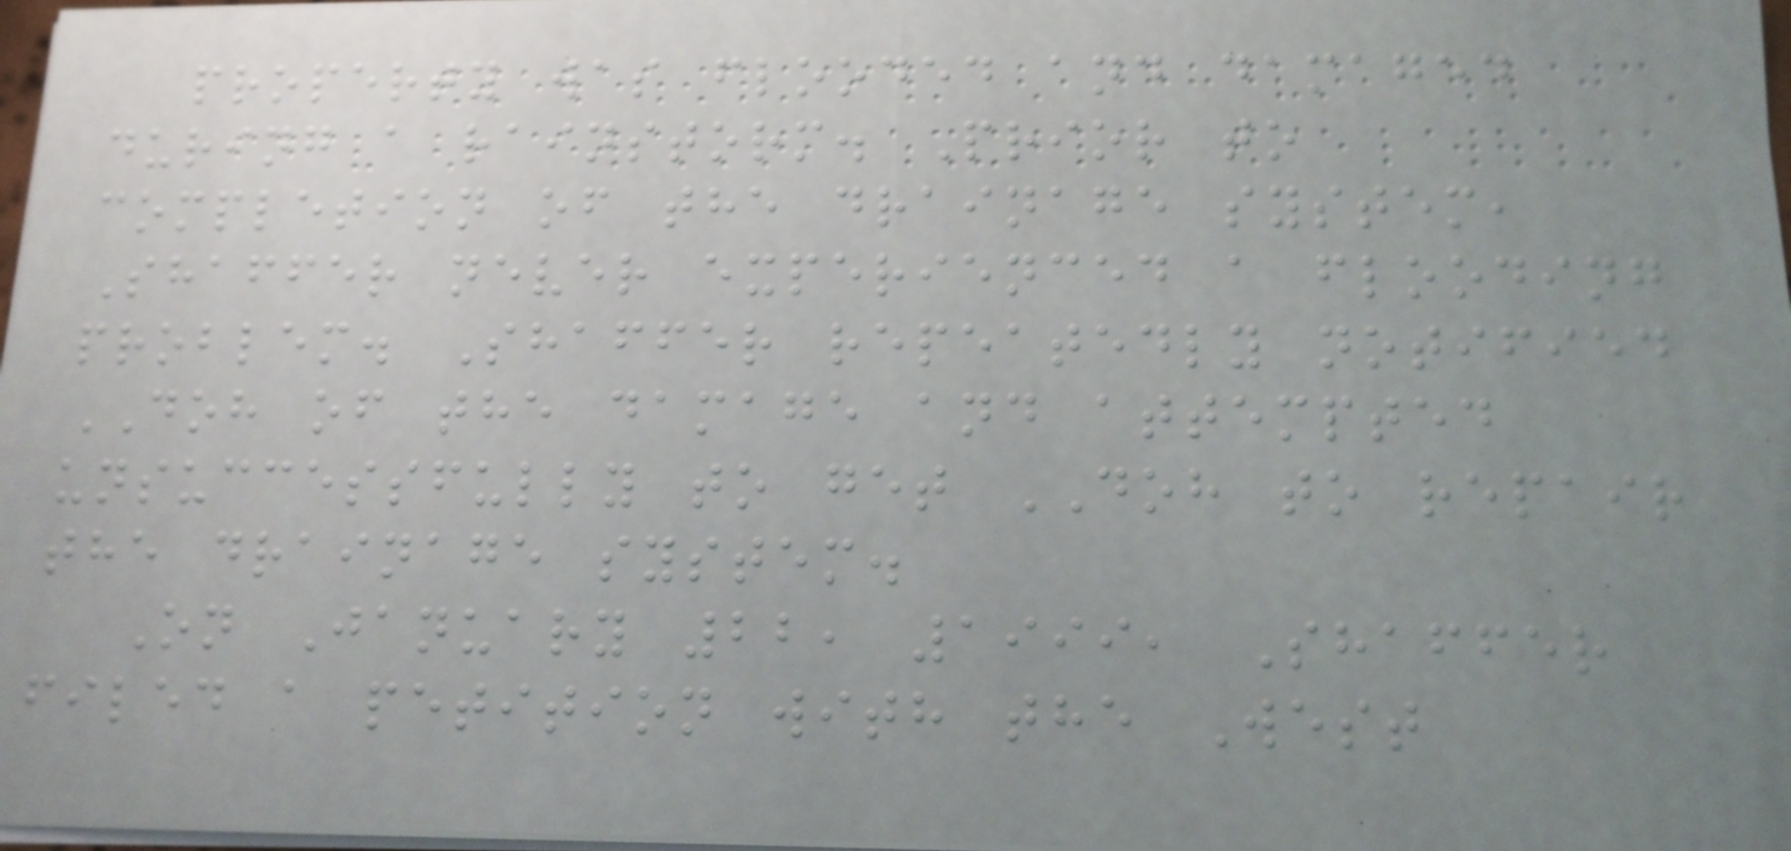property was flooded and damaged
during a rainstorm. Prior to
completion of the drainage system,
Shaffer never experienced a flooding
problem. Shaffer repeatedly notified
DOH of the damage and attempted
unsuccessfully to get DOH to repair
the drainage system.
On January 22, 1999, Shaffer
filed a petition with the West
